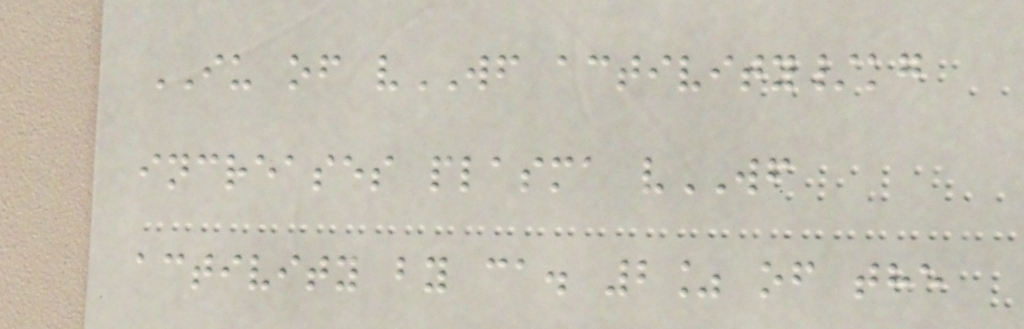IU of vWF activity/kg
increases plasma vWF
activity by ca. 2% of the
